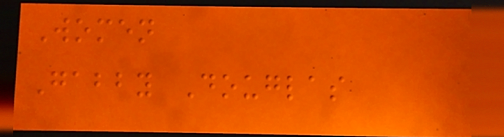Women
Gabby Douglas
